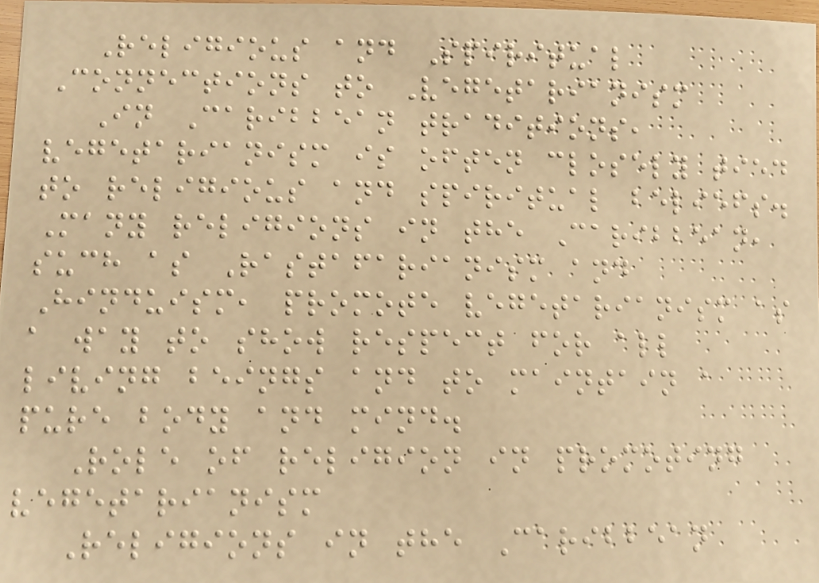Religious and Spiritual
Connections to Vegetarianism
In Caribbean traditions,
vegetarianism is often closely tied
to religious and spiritual beliefs.
Many religions in the Caribbean,
such as Rastafarianism and
Hinduism, promote vegetarianism as
a way to show respect for all
living beings and to maintain a
pure body and mind.
Role of religion in promoting
vegetarianism
Religions in the Caribbean
